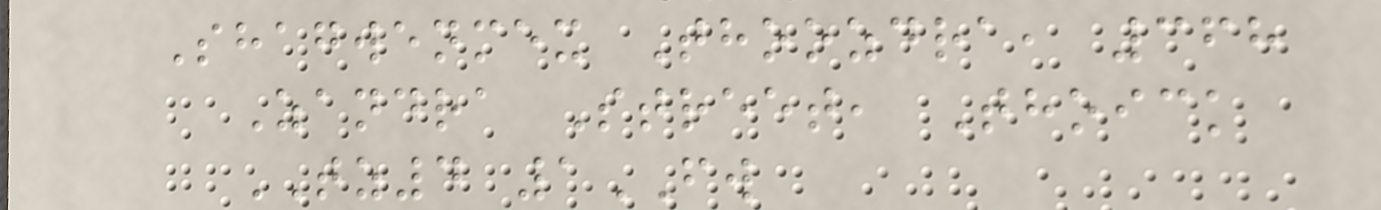Shagwenmex Thoozdra, 368
Zandra Street, Thoick
TZ4 1FW
